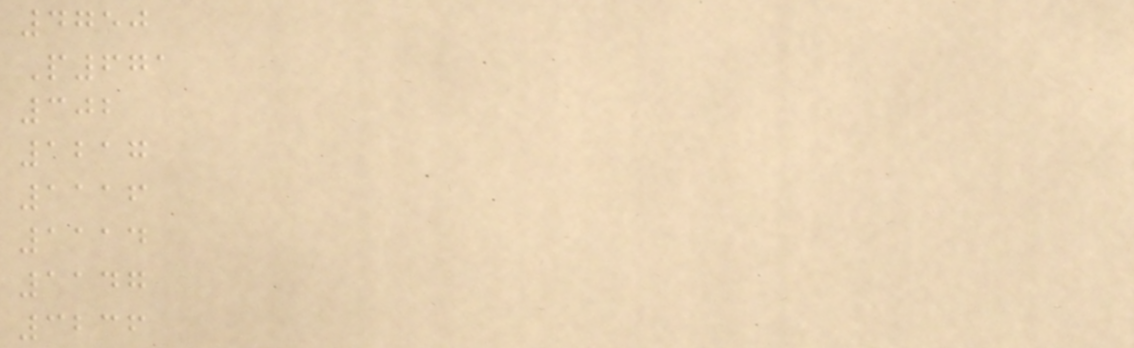4750
P671
302
1217
1116
1114
1147
3236
